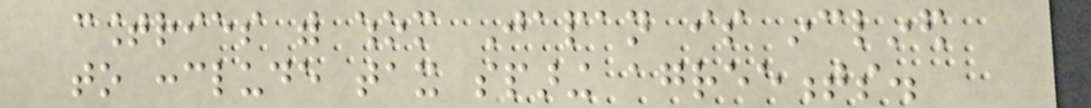countries with whom Japan is inclined
to conclude tax sparing agreements.
